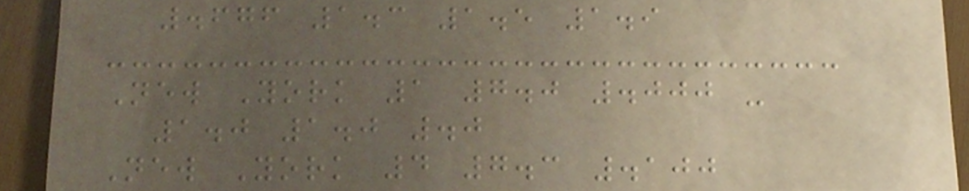.676 1.3 1.5 1.9
New York 1 7.0 .000 -
1.0 1.0 .0
New York 4 7.3 .100
